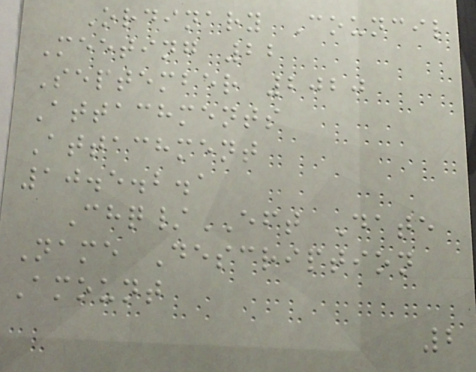Ordinary Council
Meeting 22
September 2020
Attachments
Attachment
10.5.2.1
Chq/EFT Date
Name Description
Amount
2
